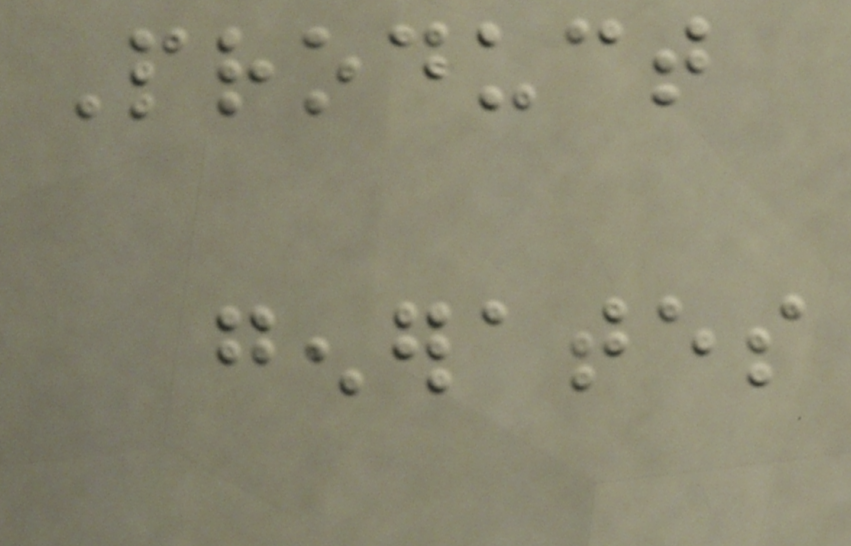Product
generates
